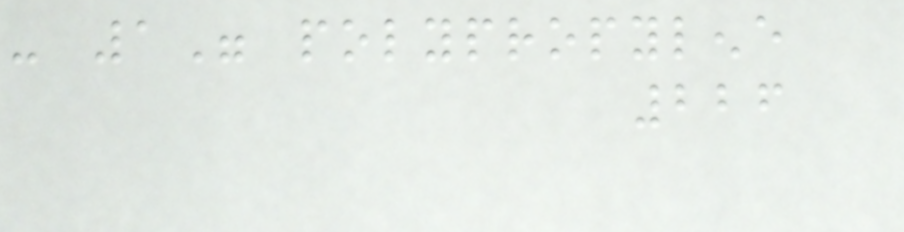- 1" polypropylene
226
